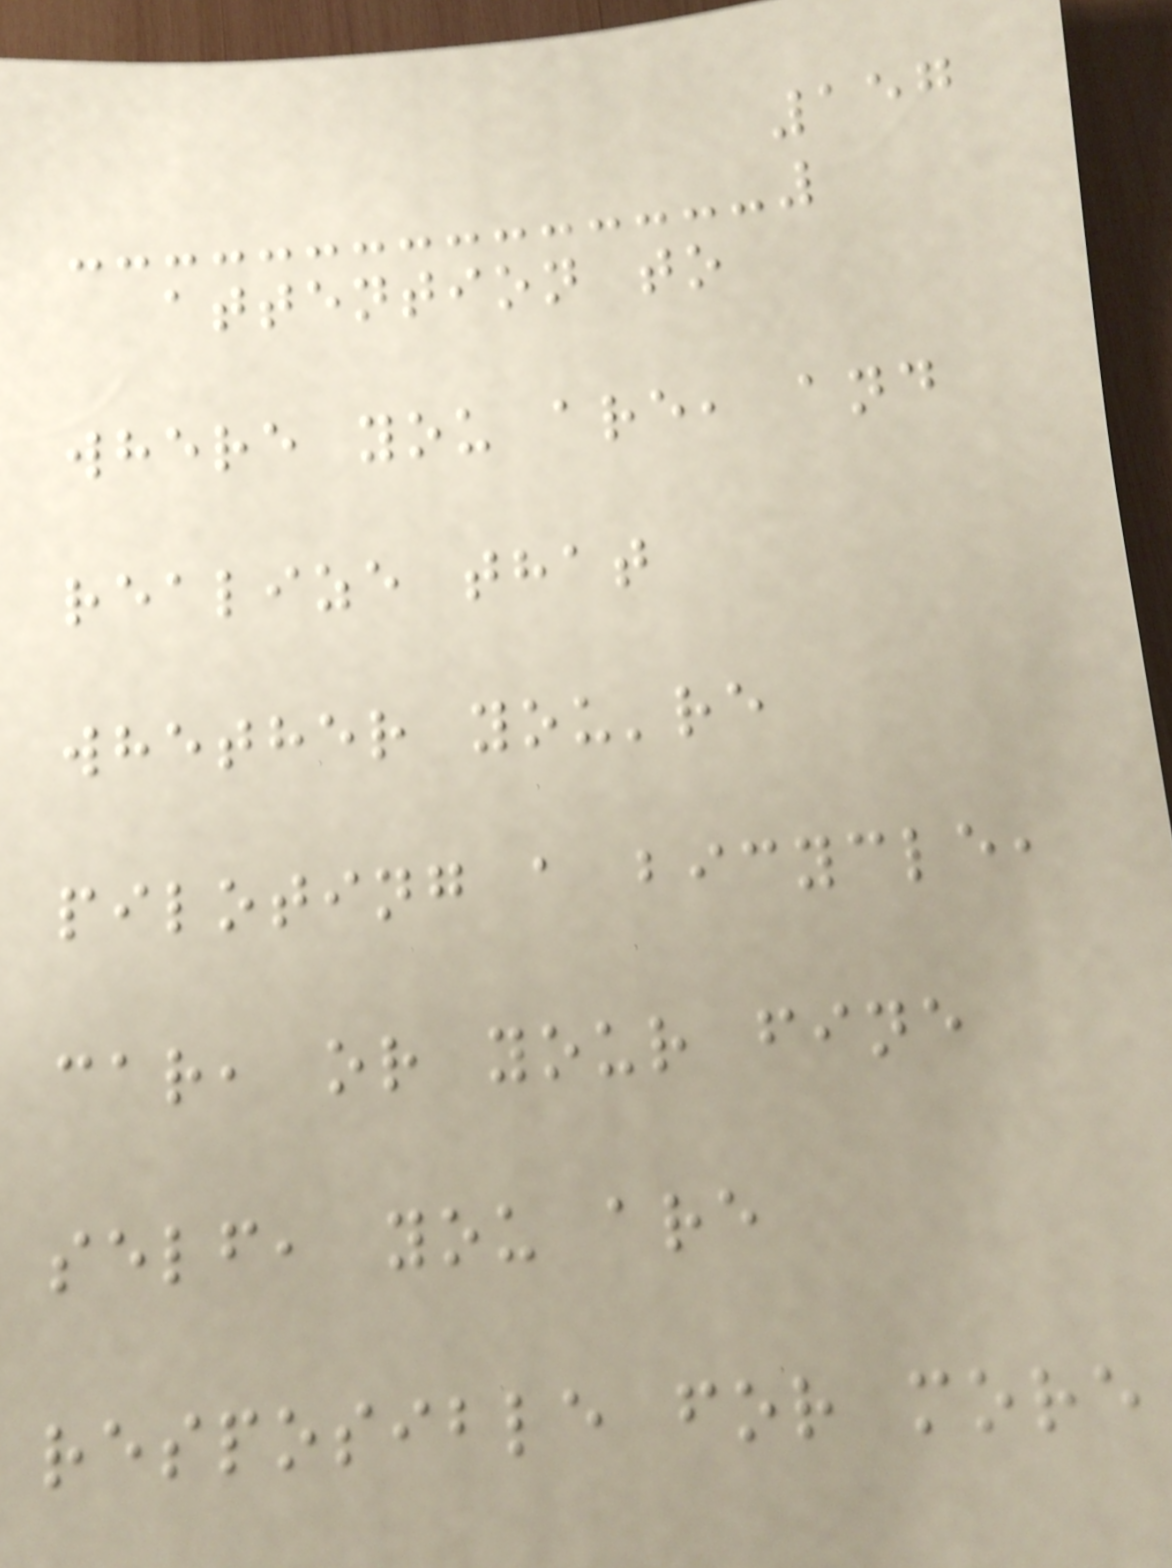157
attention to
where you are, and
realize that
whether you're
piloting a bicycle,
car, or your fine
self, you are
resposible for more
